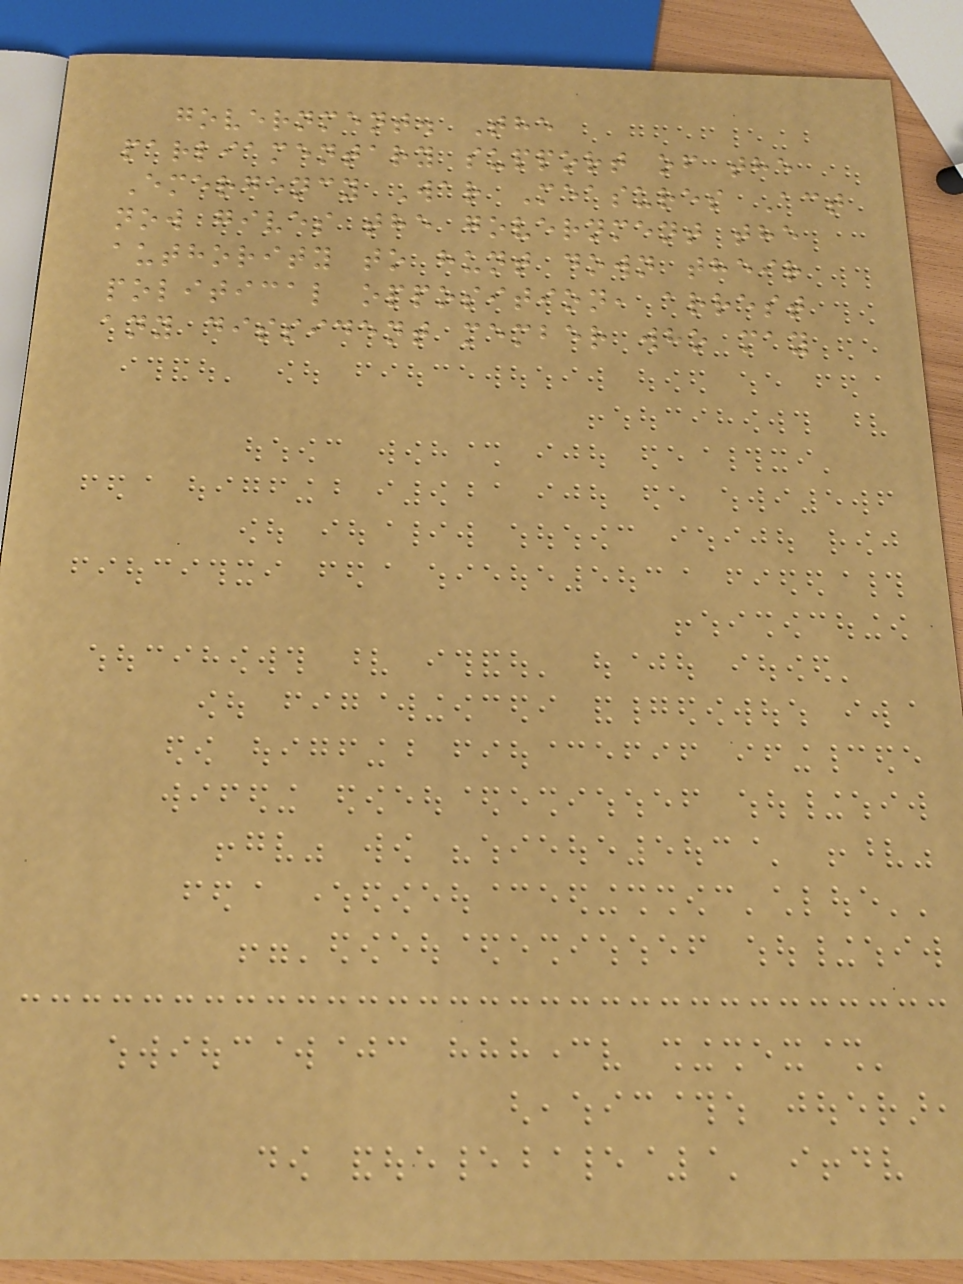government. The
parliamentary support of the
Emergency War Measures Act
now gives the government the
authority to hunt down their
political opposition, arrest
any dissident member who may
